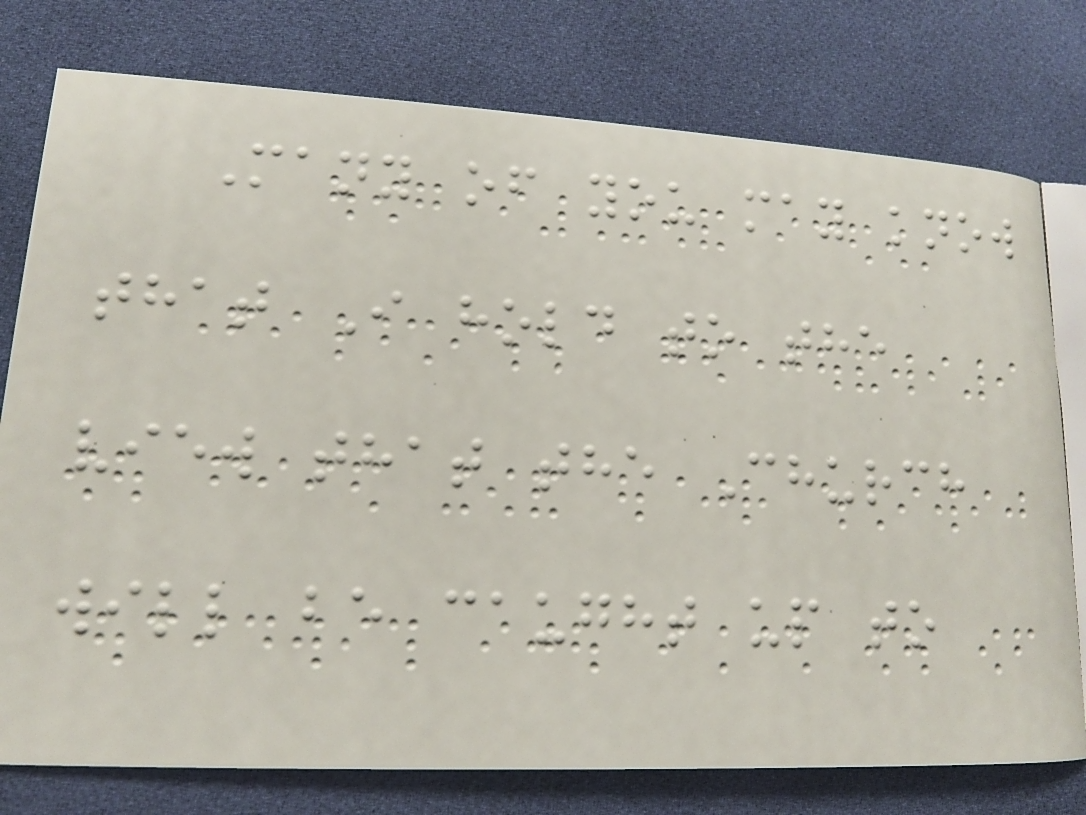Many of you may know
that I hold to the
view that the Church
will be caught up to
